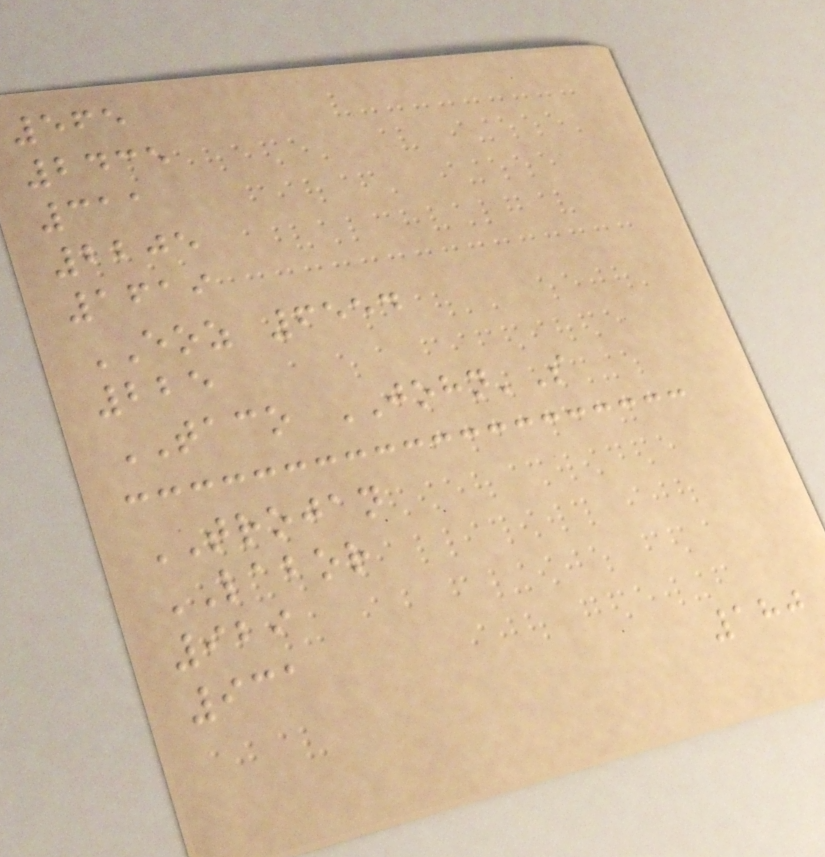565
2435
311
2205
1619
EOZ 6554
225
TACO JOHN'S
TROJAN
LABOR
929
931
180
